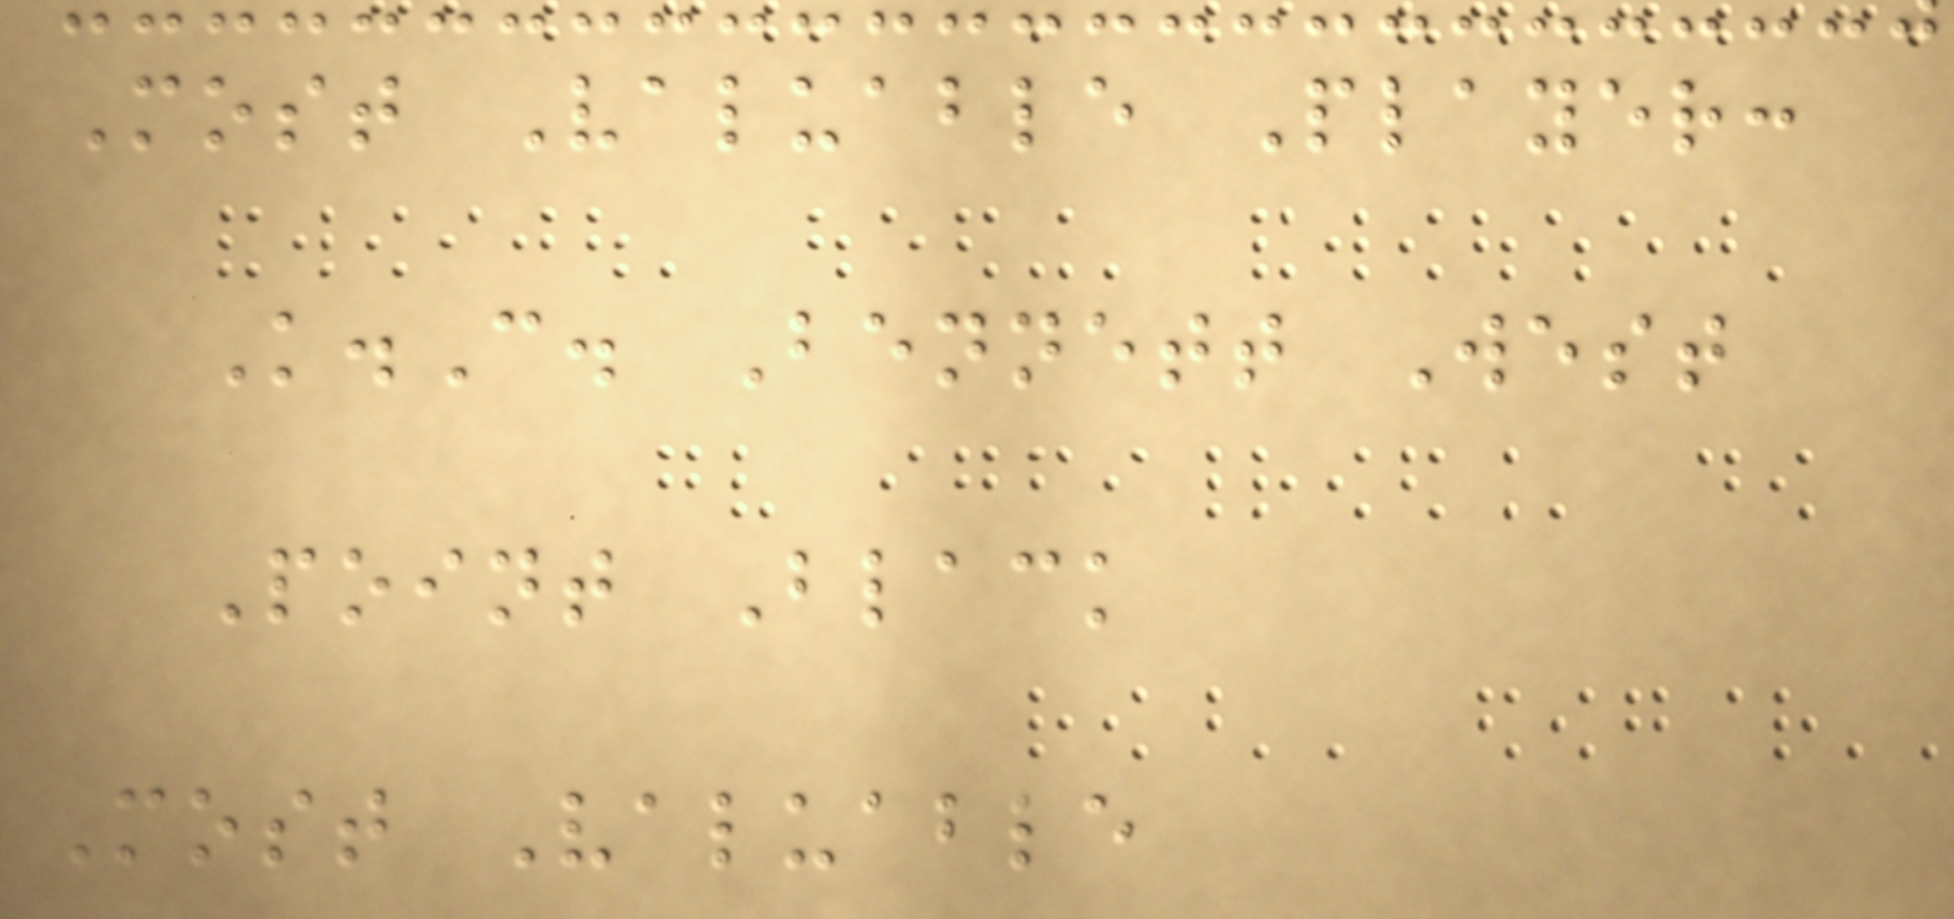Most Valuable Player:
K.C. Bennett West
Point Black
Most Valuable
